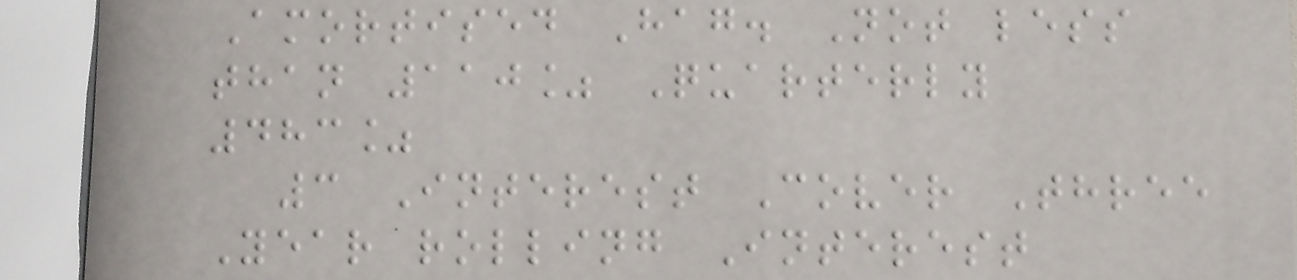Amortised Hag. Not less
than 110% Quarterly
483%
3 Interest Cover Three
Year rolling Interest
